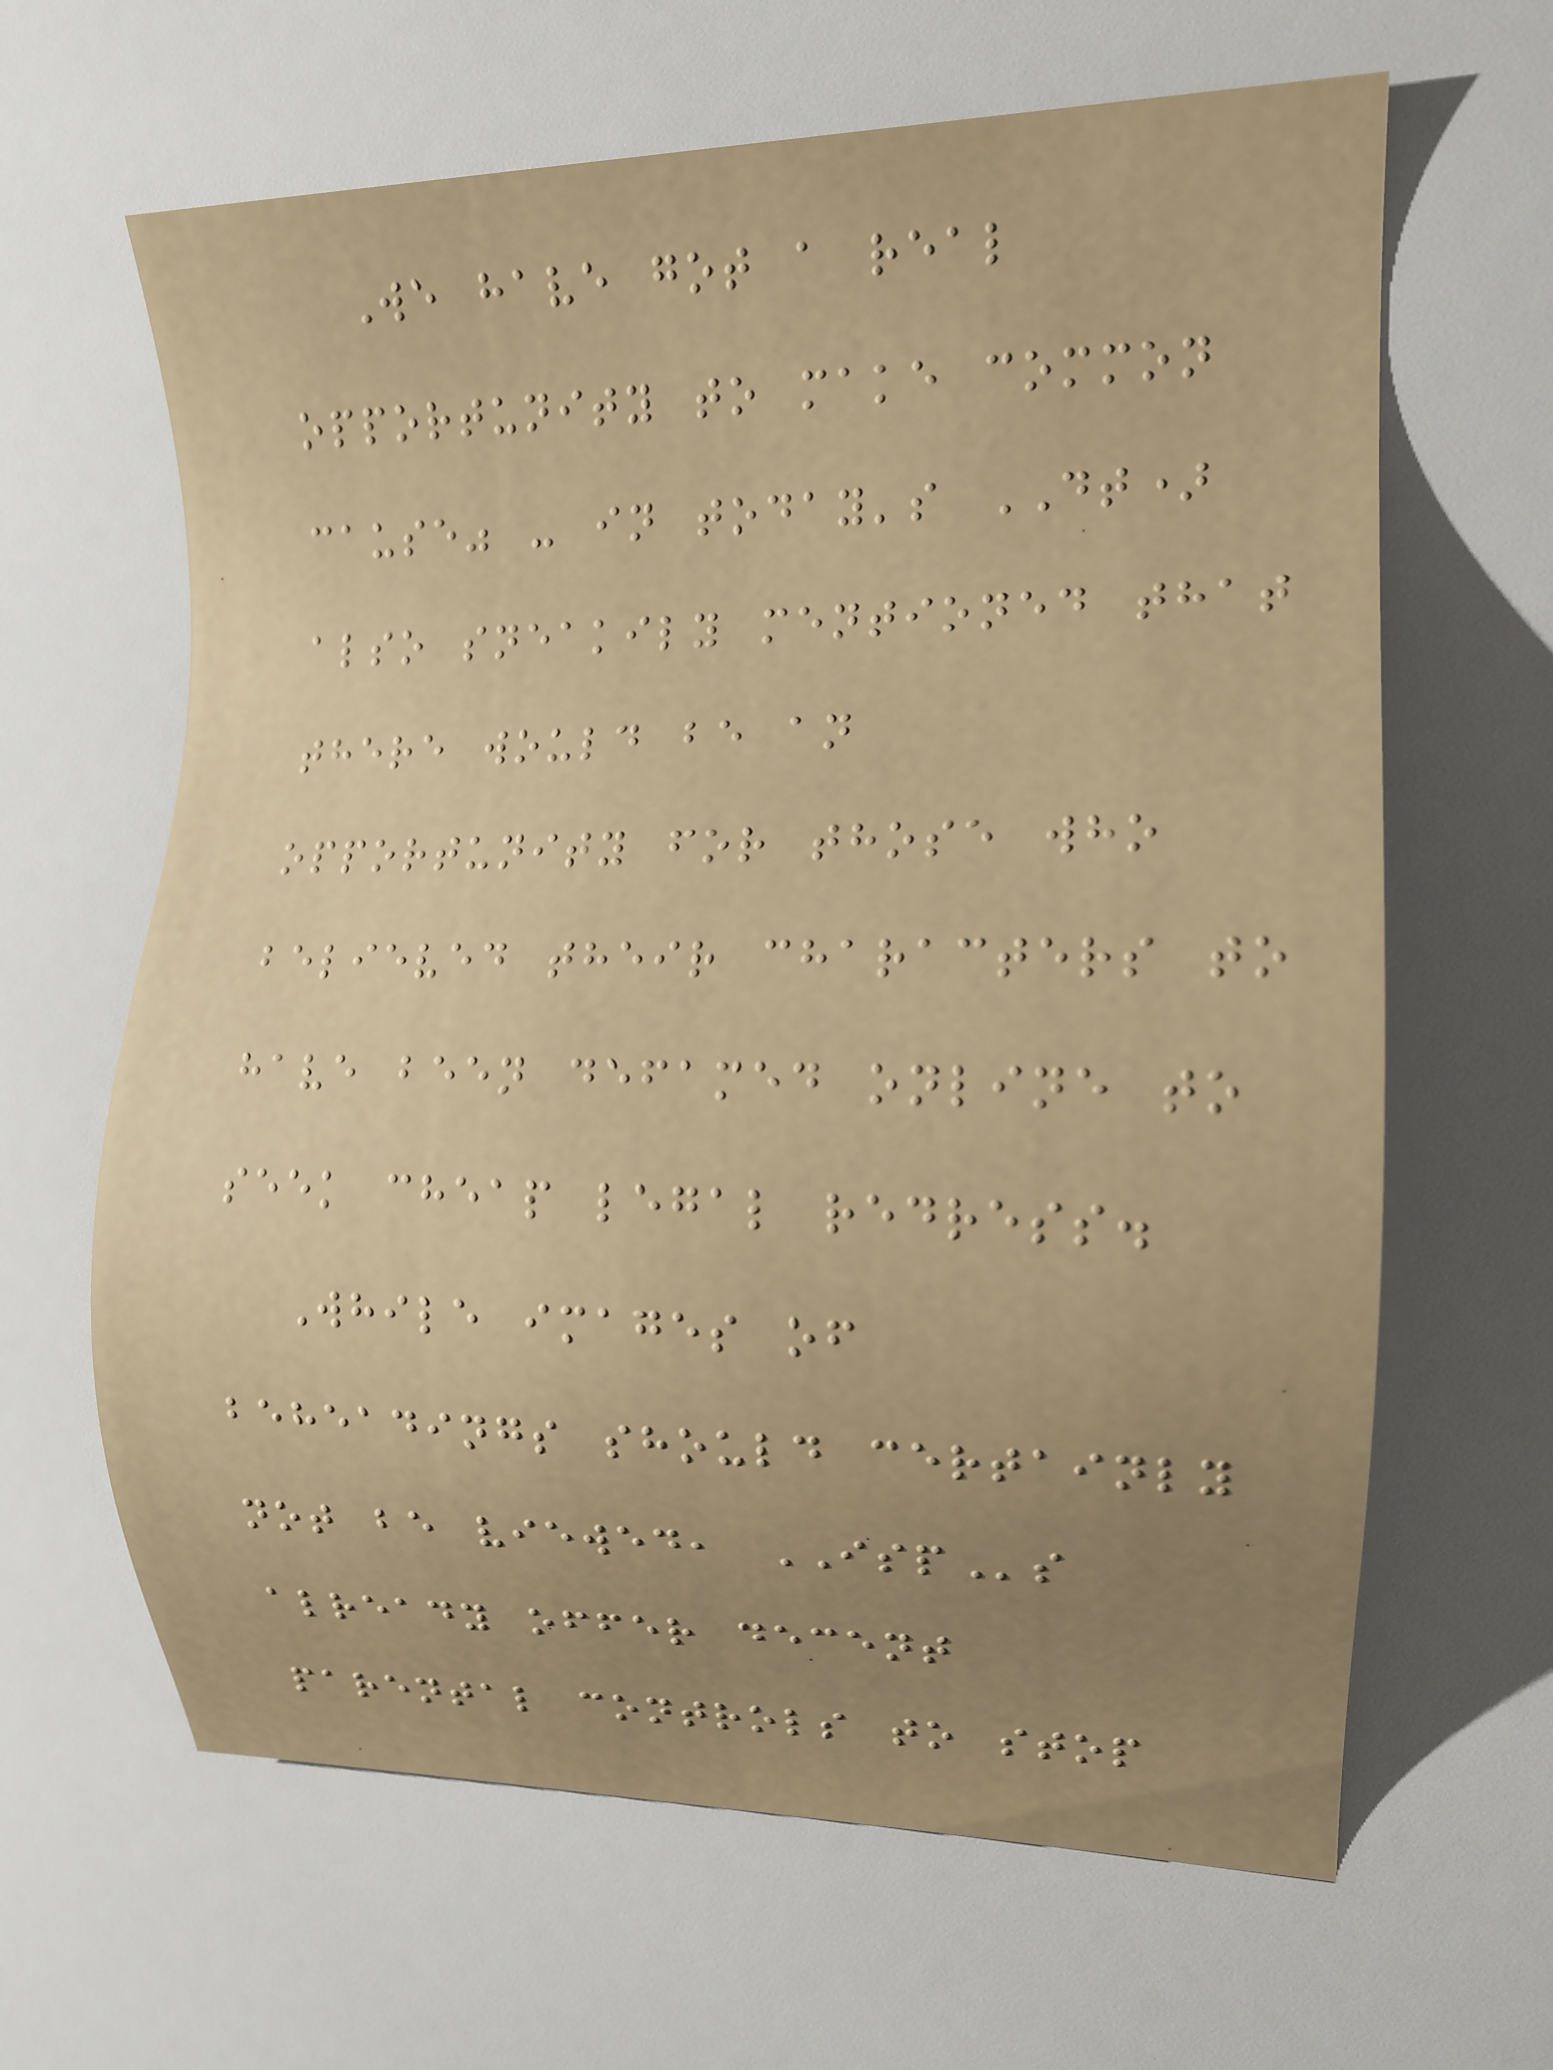We have got a real
opportunity to make common
cause" - in today's DT)
also sneakily mentioned that
there would be an
opportunity for those who
believed their characters to
have been defamed online to
seek cheap legal redress.
While images of
beheadings should certainly
not be viewed, ISPs
already offer decent
parental controls to stop
